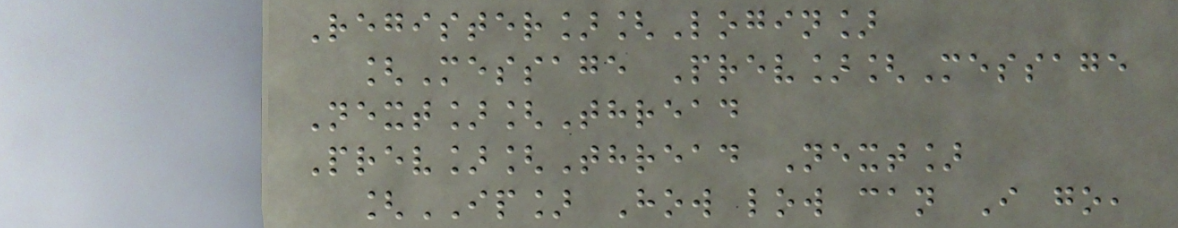Register][Login]
[Message Prev][Message
Next][Thread
Prev][Thread Next]
[IP] How low can I go,
